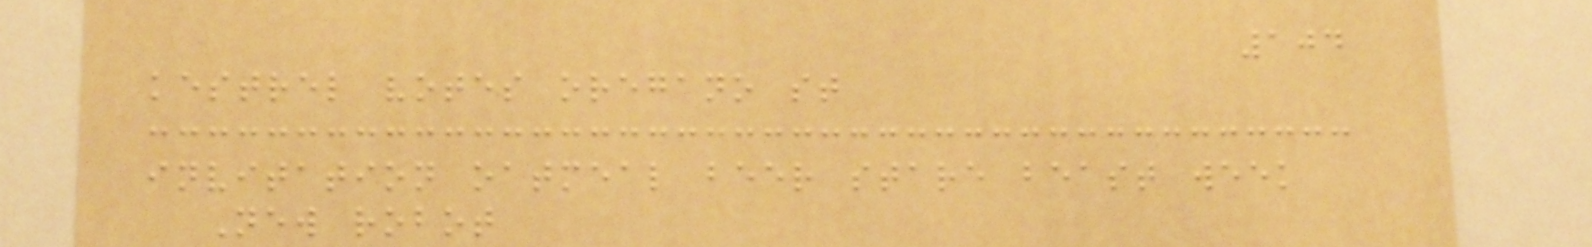104
kestrel votes oregano st
invitation oatmeal beer stare beast week
New robot
